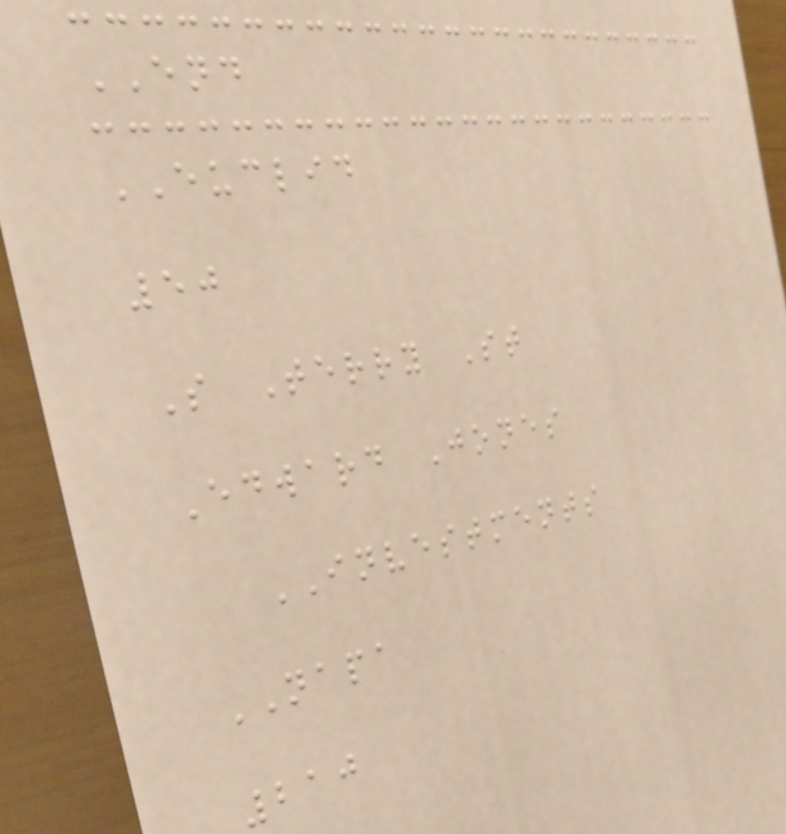END
EUCLID
50
S Terry St
Edward Jones
INVESTMENTS
NAPA
210
